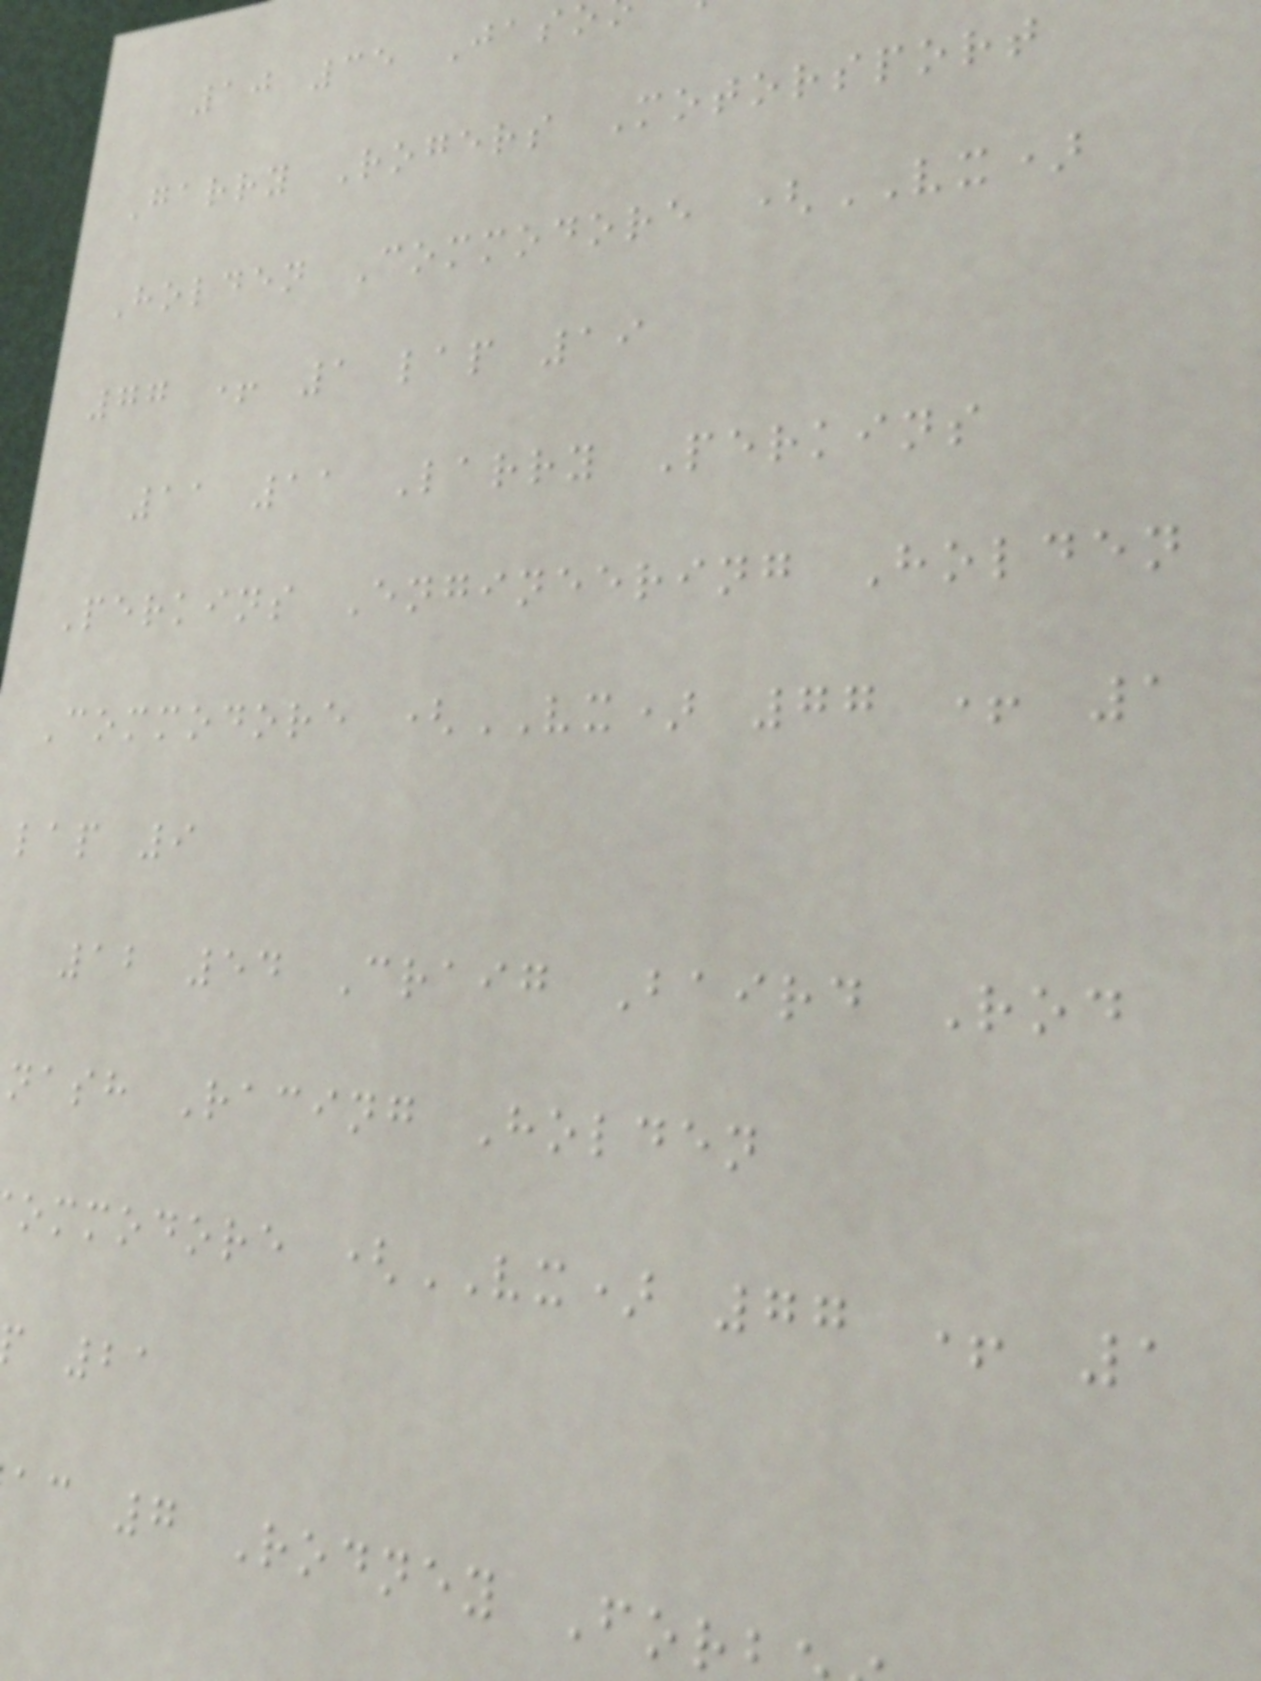10 35 Jas
Garry Rogers Motorsport
Holden Commodore (VX)
77 + 1 lap 19
11 11 Larry Perkins
Perkins Engineering Holden
Commodore (VX) 77 + 1
lap 9
12 54 Craig Baird Rod
nash Racing Holden
ommodore (VX) 77 + 1
ac 7 Rodney For
